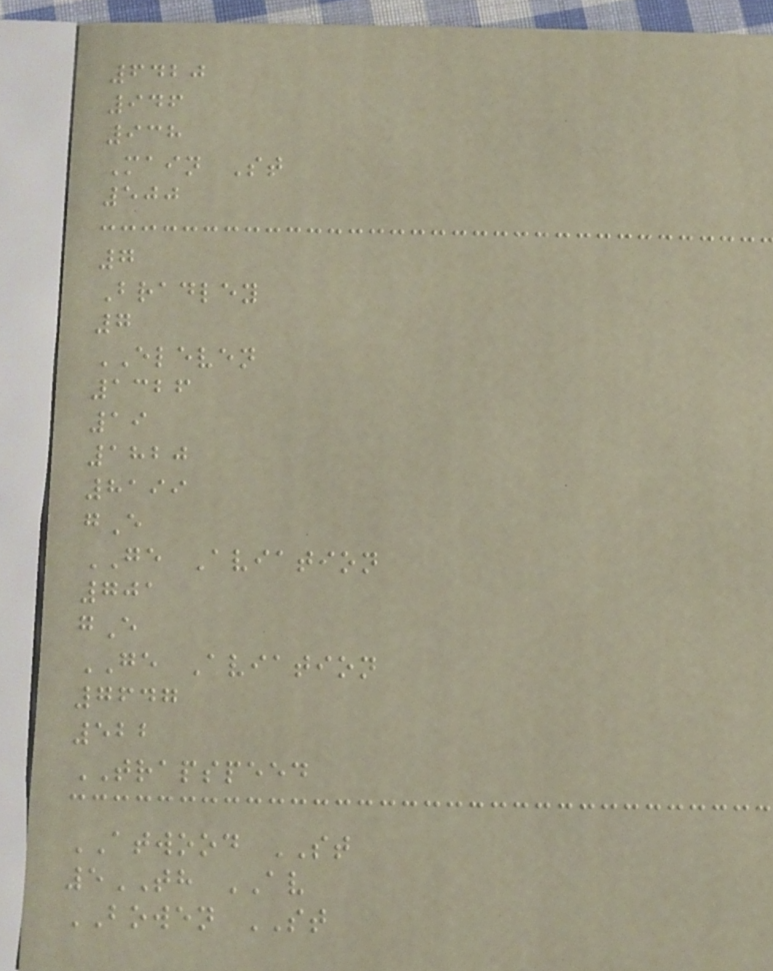6420
946
938
Main St
500
7
Bradley
7
ELEVEN
1326
19
1820
8199
gE
GE Aviation
701
gE
GE Aviation
7647
522
TRAPSPEED
ATWOOD ST
5TH AV
BOWEN ST
